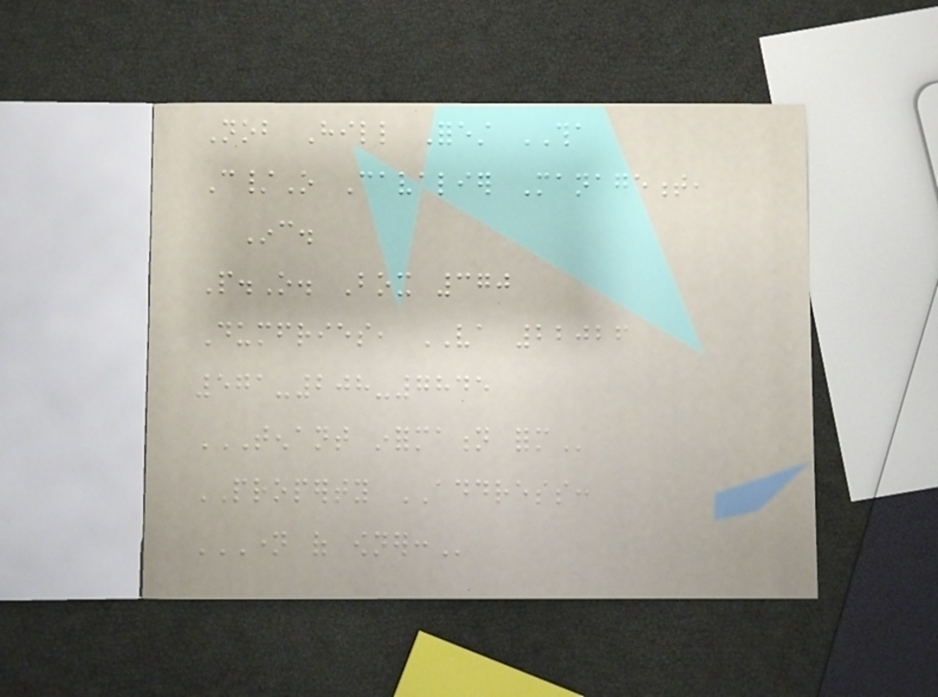Nob Hill Forest THA
C/O Cavalier Management,
Inc.
P.O. Box 370
Dumfries, VA 22026
571-208-7845
TENANT INFORMATION FORM
PROPERTY ADDRESS:
NAME OF OWNER:
